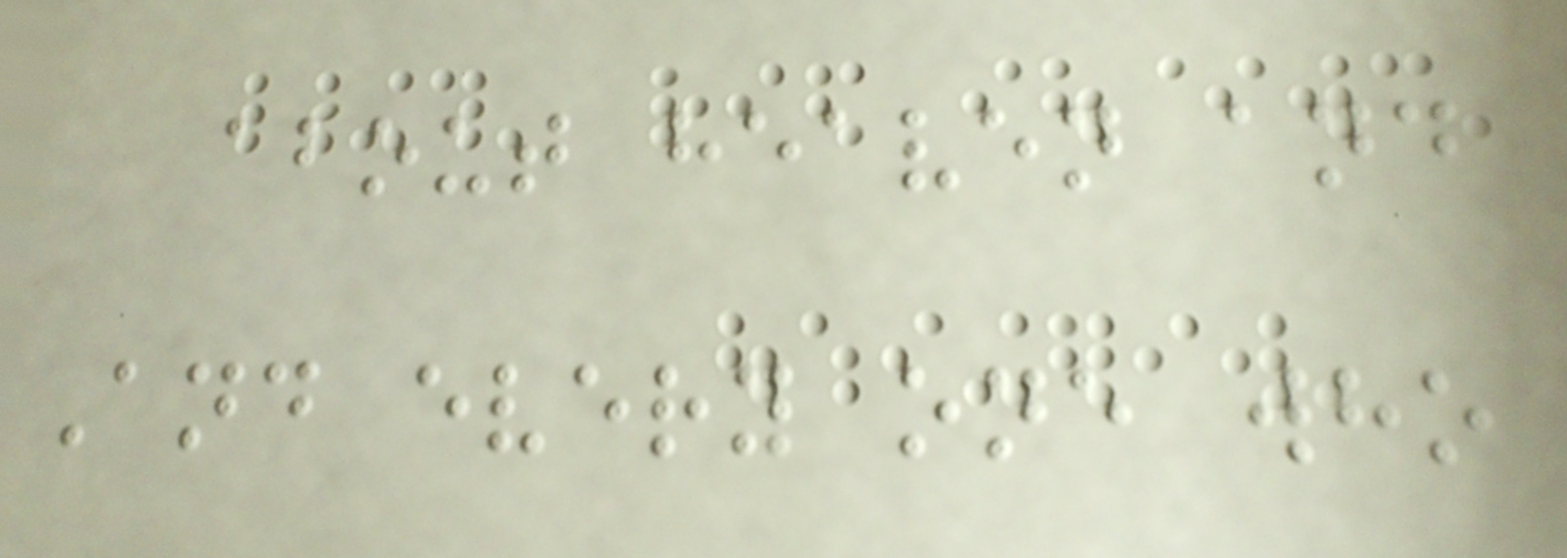about heaven and
And every one who
